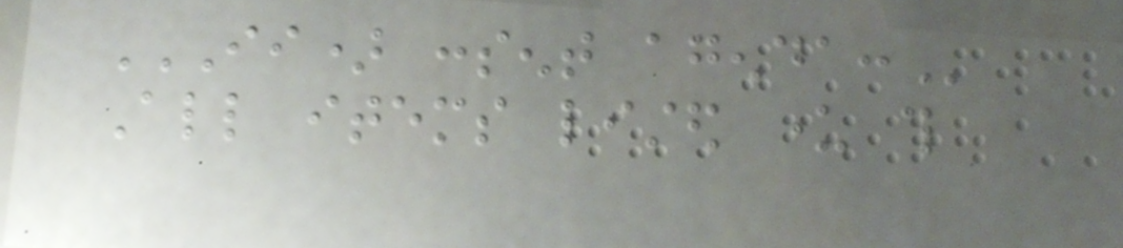II) CONSENT AGENDA:
All items listed under this
